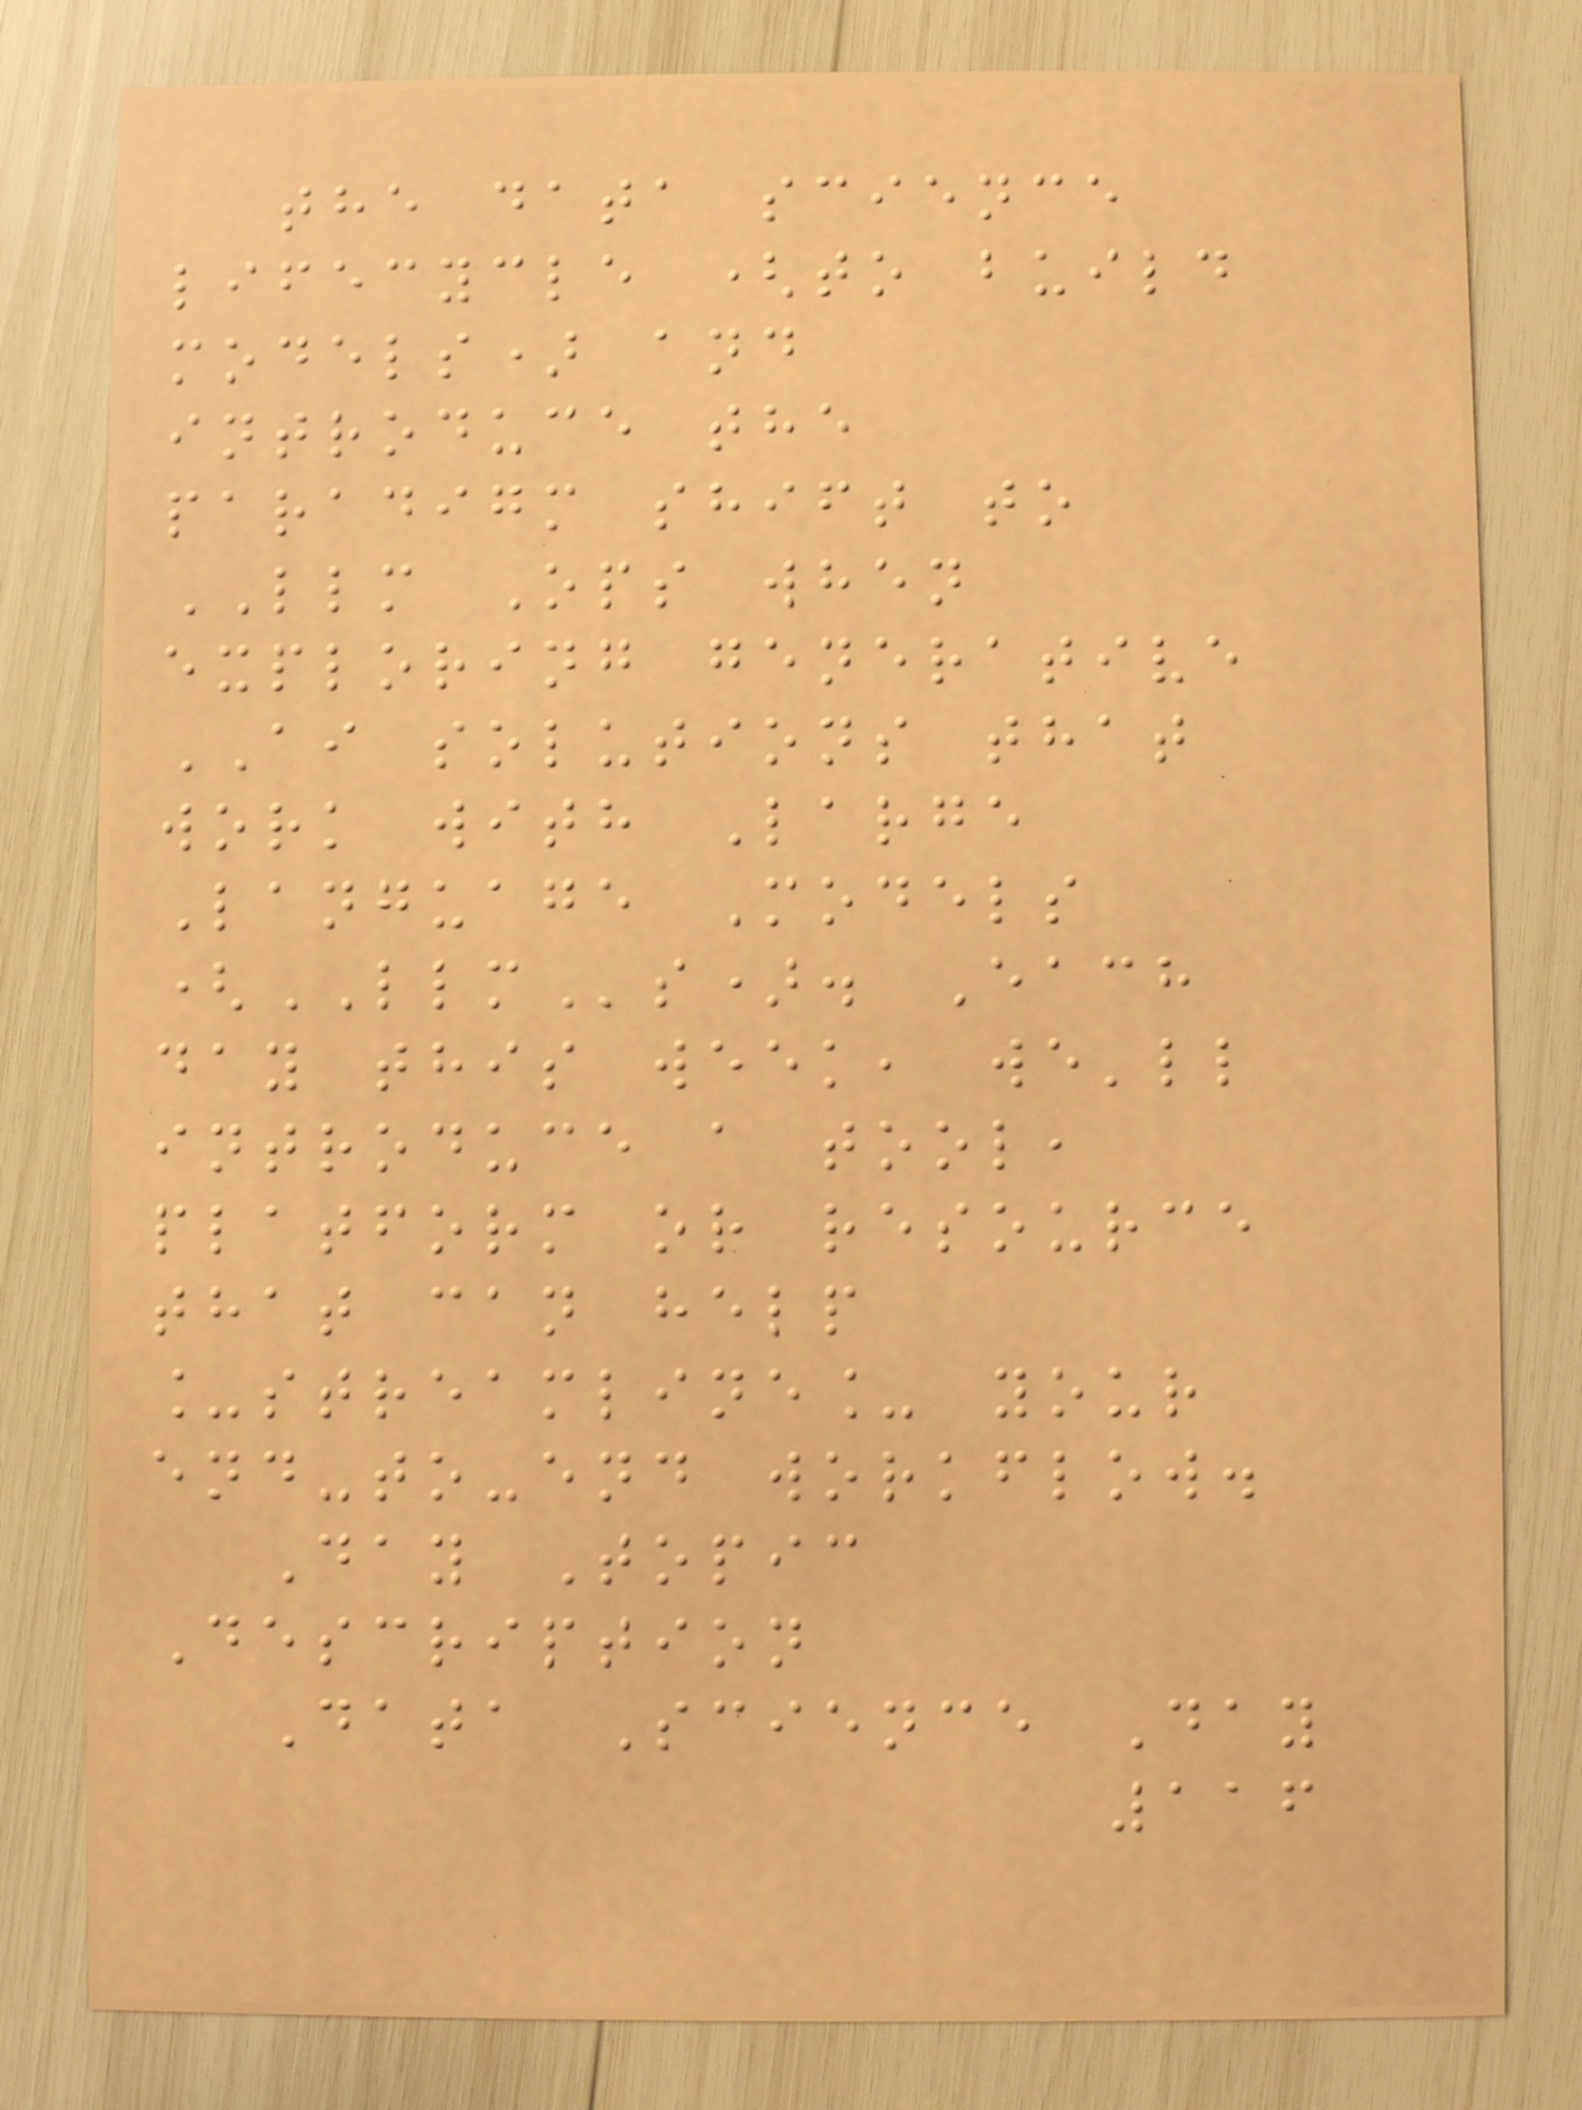the data science
lifecycle (to build
models) and
introduce the
paradigm shift to
LLM Ops when
exploring generative
AI solutions that
work with Large
Language Models
(LLMs). Each
day this week, we'll
introduce a tool,
platform or resource
that can help
_streamline_ your
end-to-end workflow.
Day Topic
Description
Data Science Day
116
